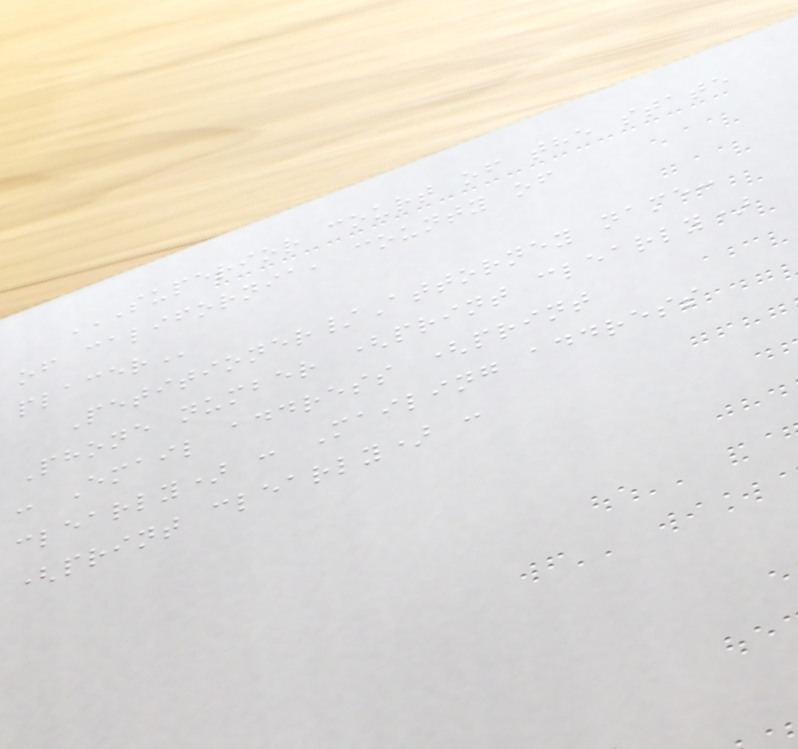SUPERIOR COURT OF THE STATE
OF CALIFORNIA, COUNTY OF
PLACER
Petitioner/Attorney name:
Phone number (print clearly)
: Email address (print
clearly) : Mailing address
(print clearly) :
